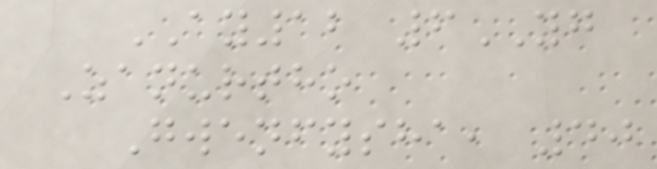AY12 6YG
Zanurtho
Gwenfysha, 40
